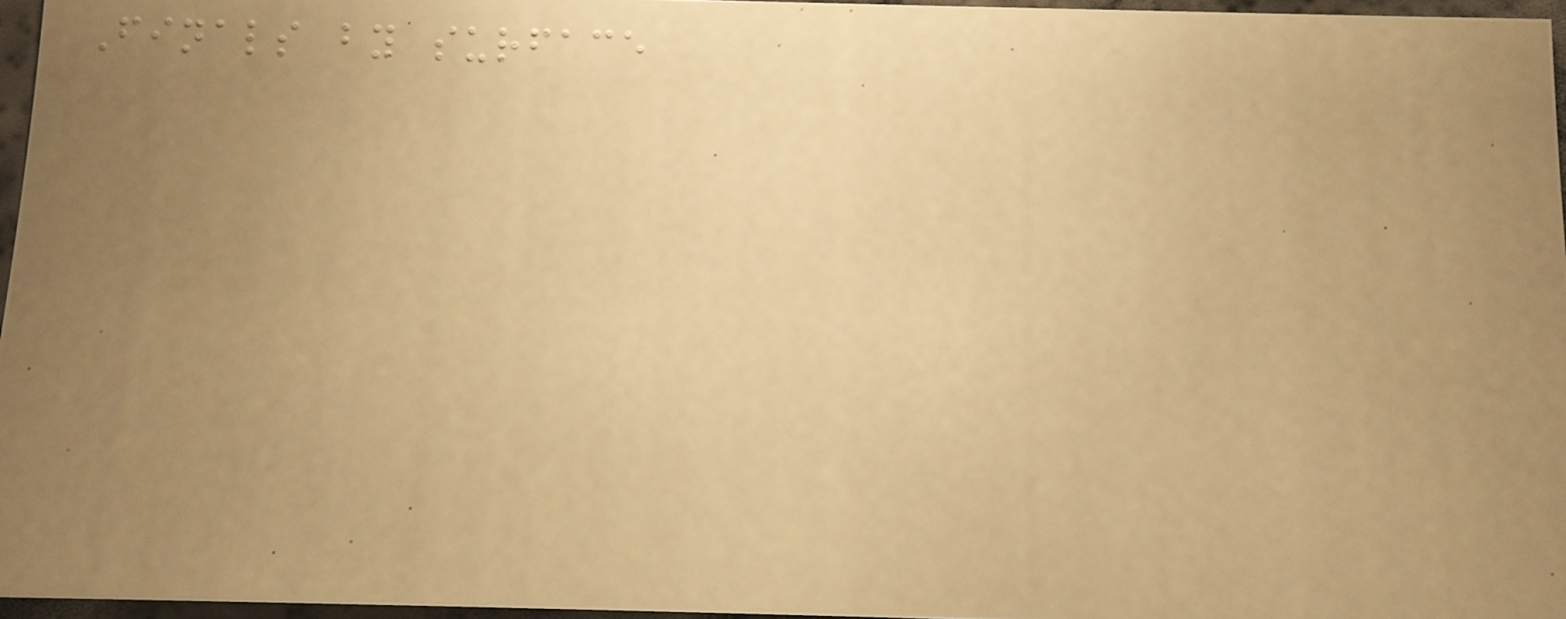Finals by surface
